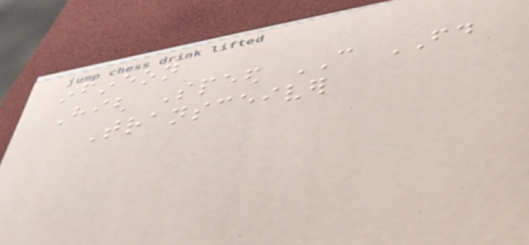infineon
High Speed CAN FD
Transceiver
